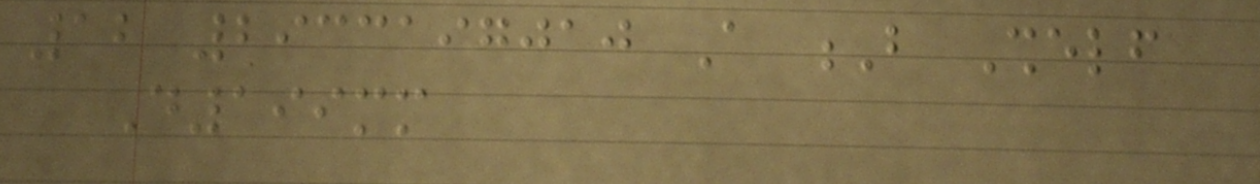12 2933197010 A B Shelf
D199mm
